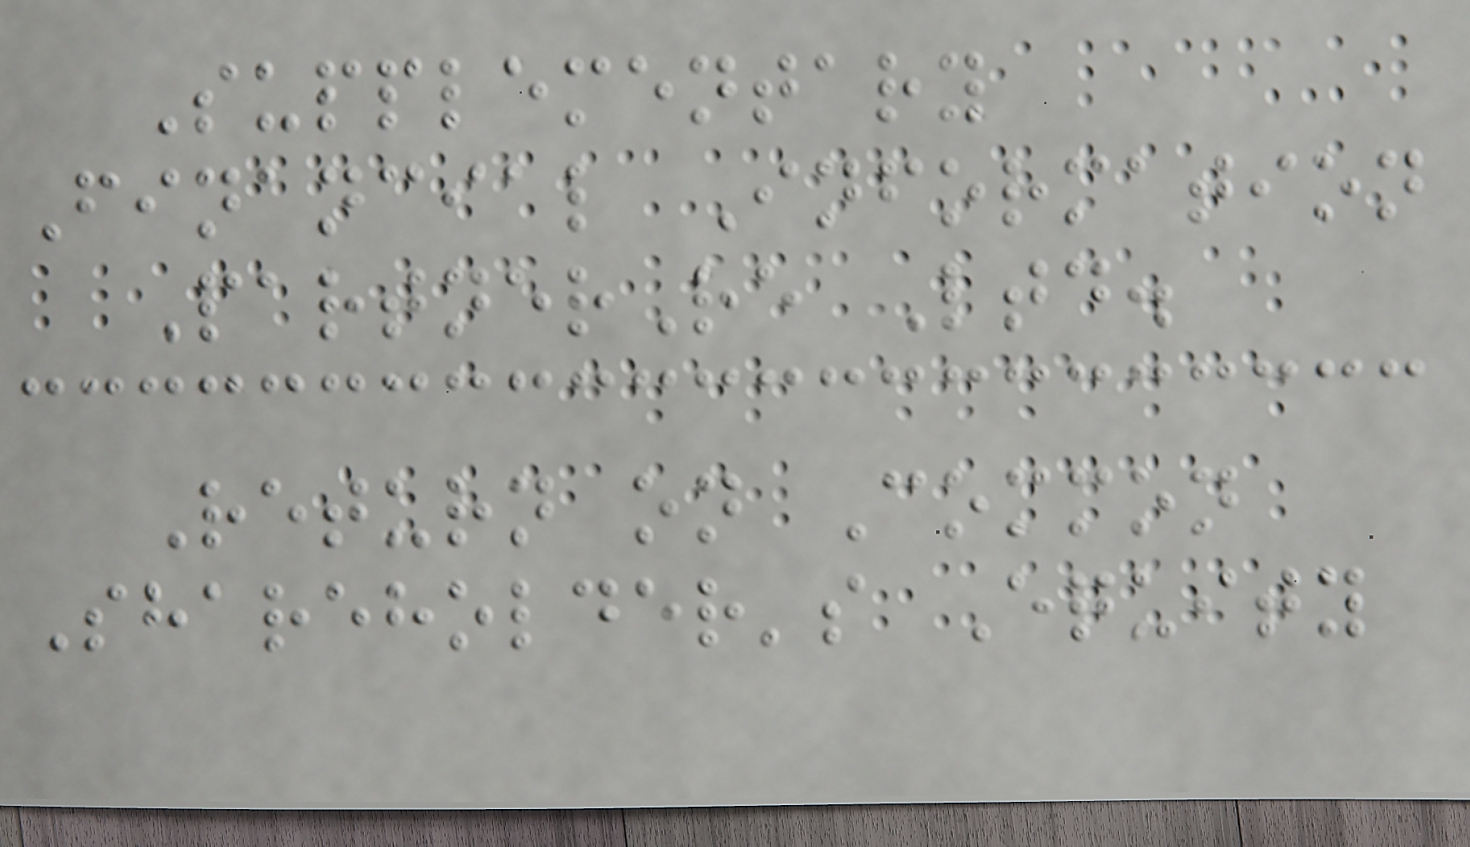Supplementary
Financial Information
PartnerRe Ltd.
Return on Common
Shareholder's Equity
